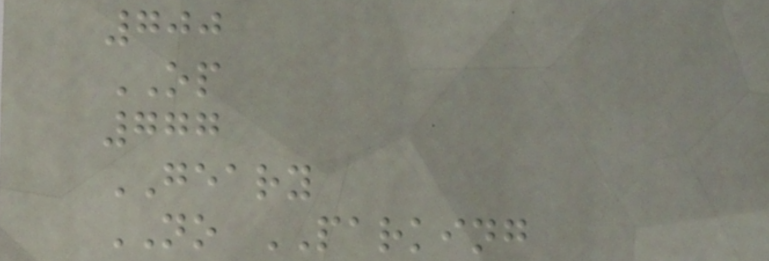700
OP
777
GEARY
NO PARKING
